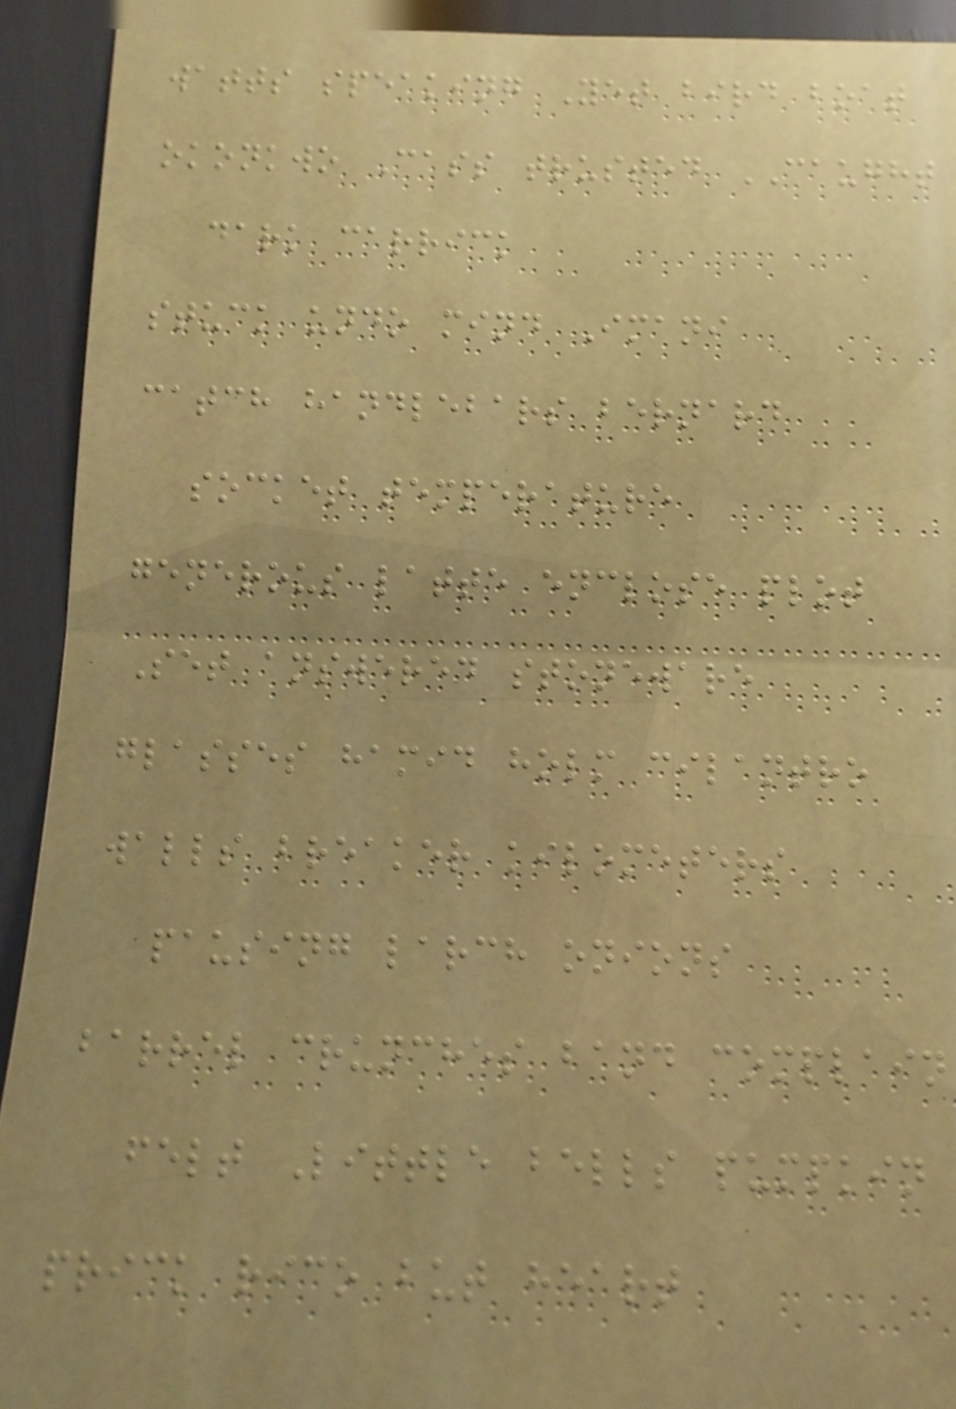watts speaking Yet bird boat
okonkwo Cass trusted CAUGHT
dark carrick
stuck undo mind Imani
catch handlebars bernard
socket temperature
generous latte enclose plot
Set answered stoneware
glasses hamid holm cilantro
walls breaker kilometers
pausing larch onions
barrel crunches band complain
felt Little bells pumpkin
prick rico but heart
